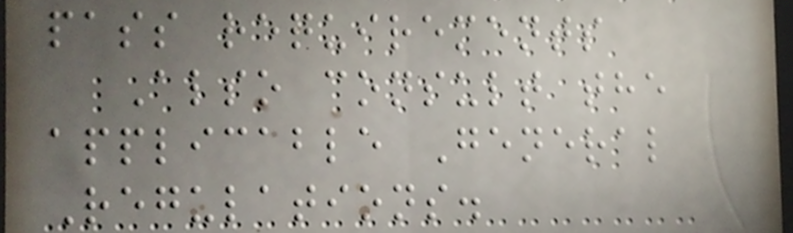pass requirements
Also consult the
applicable General
Regulations.
